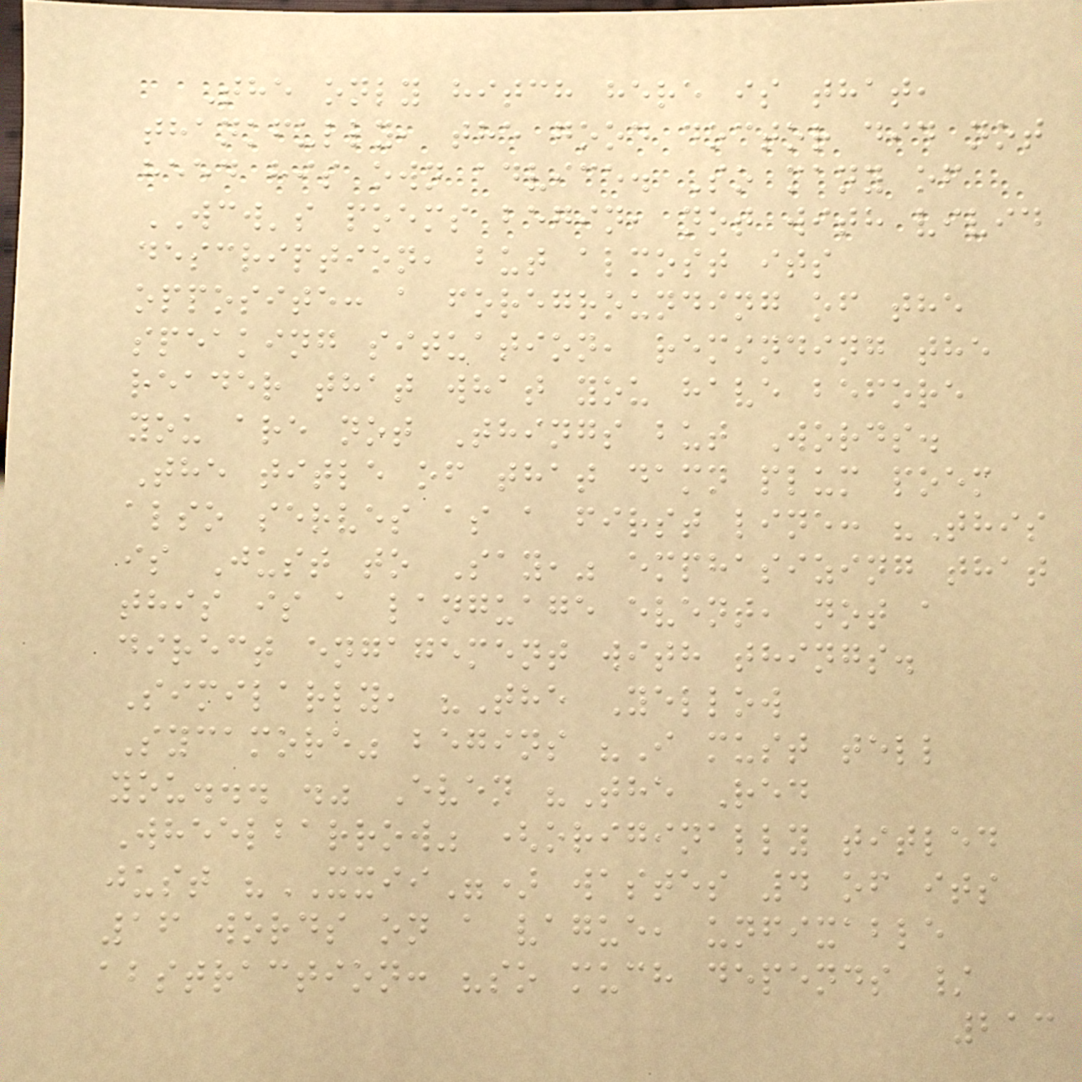The only hitch here is that,
thankfully, the good doctor did not
heed his own advice. So many of
WCW's poems begin, not with vivid
description, but almost its
opposite: a foregrounding of the
speaking situation, reminding the
reader that what you have before
you are not Things but Words.
The title of that damn plum poem
also serves as a first line: "This
is Just to Say," emphasizing that
this is a language event, not a
direct engagement with things.
Similarly, "The Yellow
Sycamore" begins "I must tell
you... ." Even "The Red
Wheelbarrow" (originally titled
just "XXII") wastes 4 of its
16 words on a vague, unfixable
abstraction: "so much depends /
213
